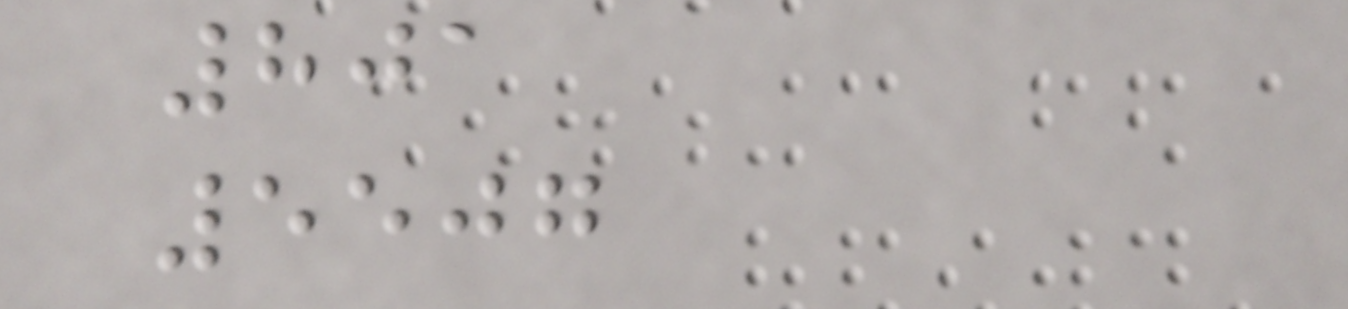801
5507
